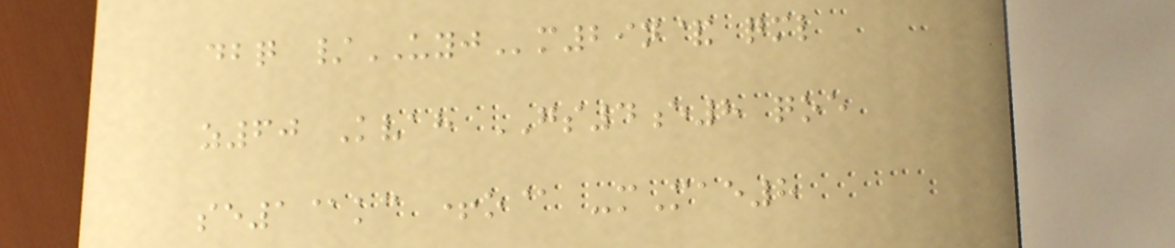dbq /UYJm29n& qml
z60 Kvah GS4e8 qoe
se1@kc +o@ -mMae8
